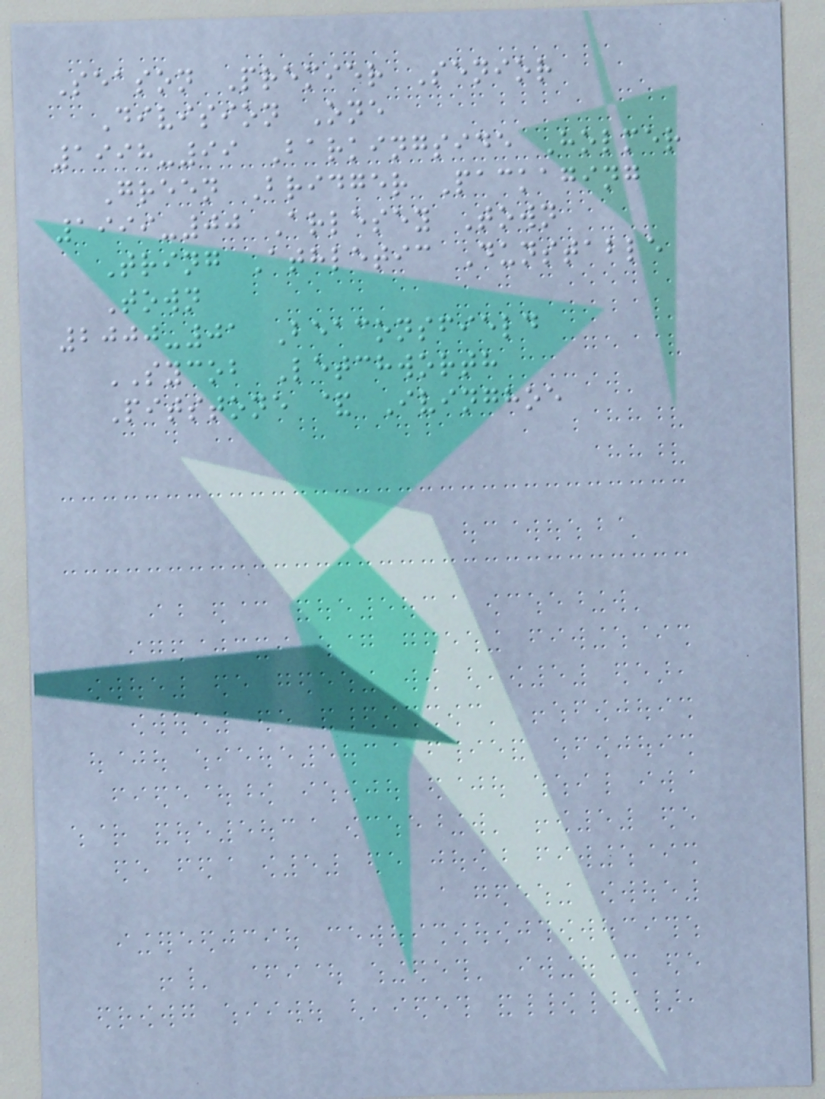Season Premier Senior
Division One
1998-99 Barkingside Holmer
Green Bridger Packaging
1999-00 Arlesey Town
Tring Athletic Dunstable
Town
2000-01 Beaconsfield
SYCOB Letchworth
Pitstone & Ivinghoe
